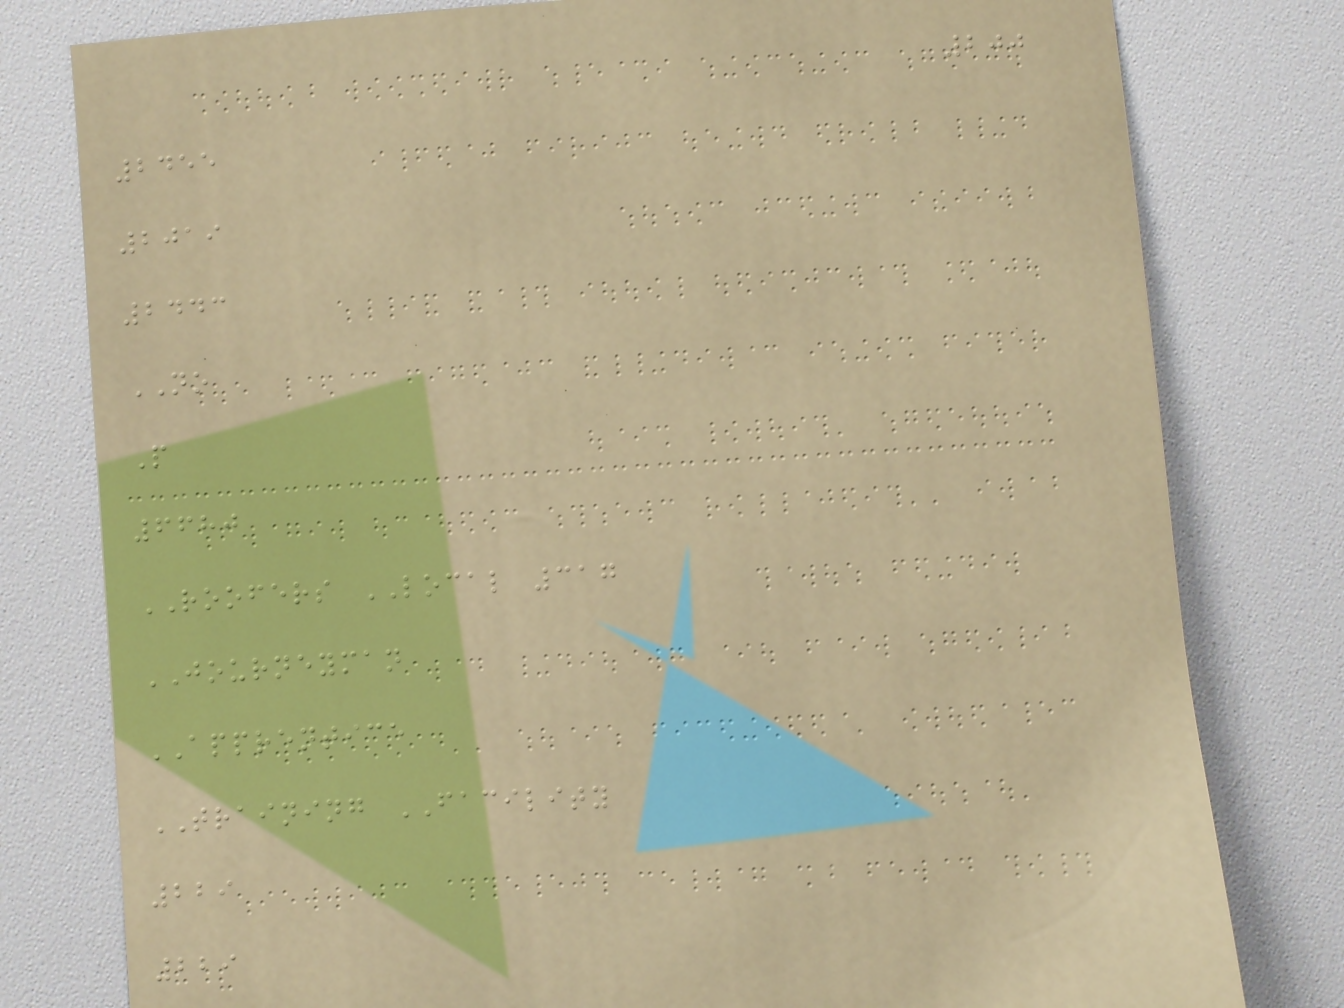200
2455
2019
2443
NO
P
6680
ROOFERS LOCAL 317
JOURNEYMAN
APPRENTICE
TRAINING FACILITY
229
229
